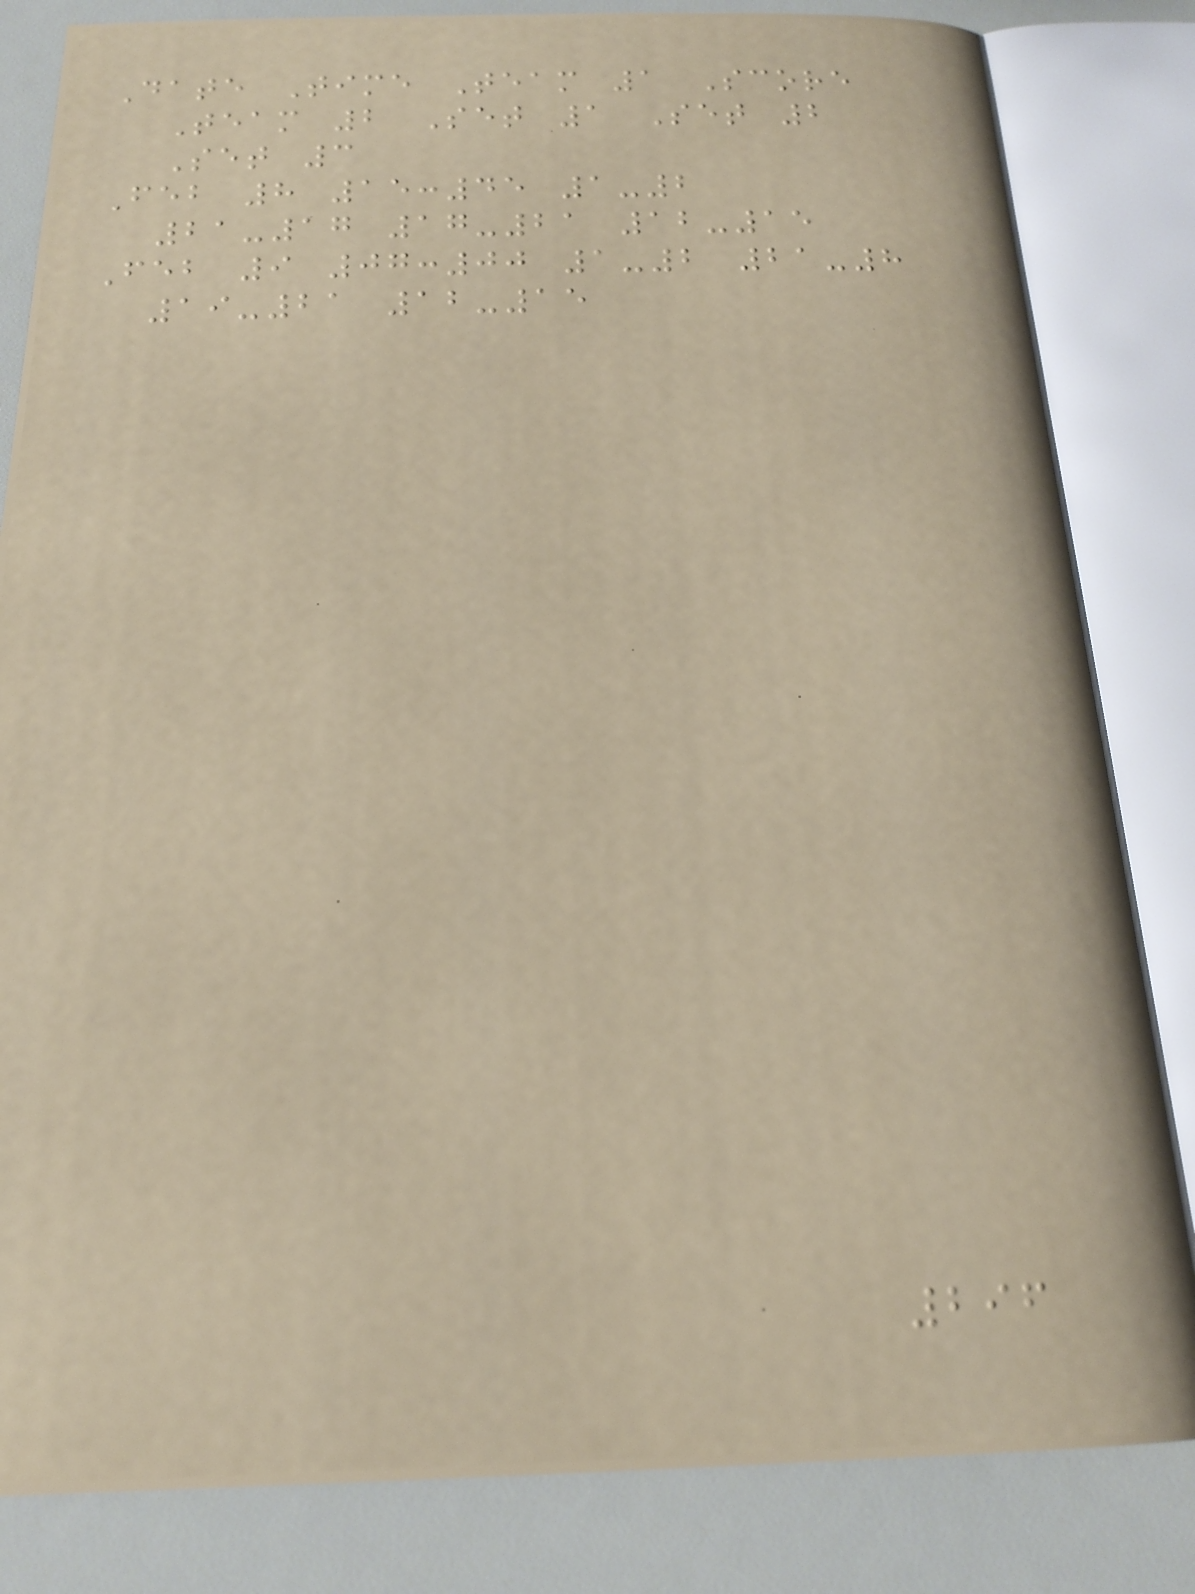Date Time Team 1 Score
Team 2 Set 1 Set 2
Set 3
Feb 8 15:45 1-2
21-17 17-21 12-15
Feb 9 07:00 1-2 21-8
19-21 12-15
296
